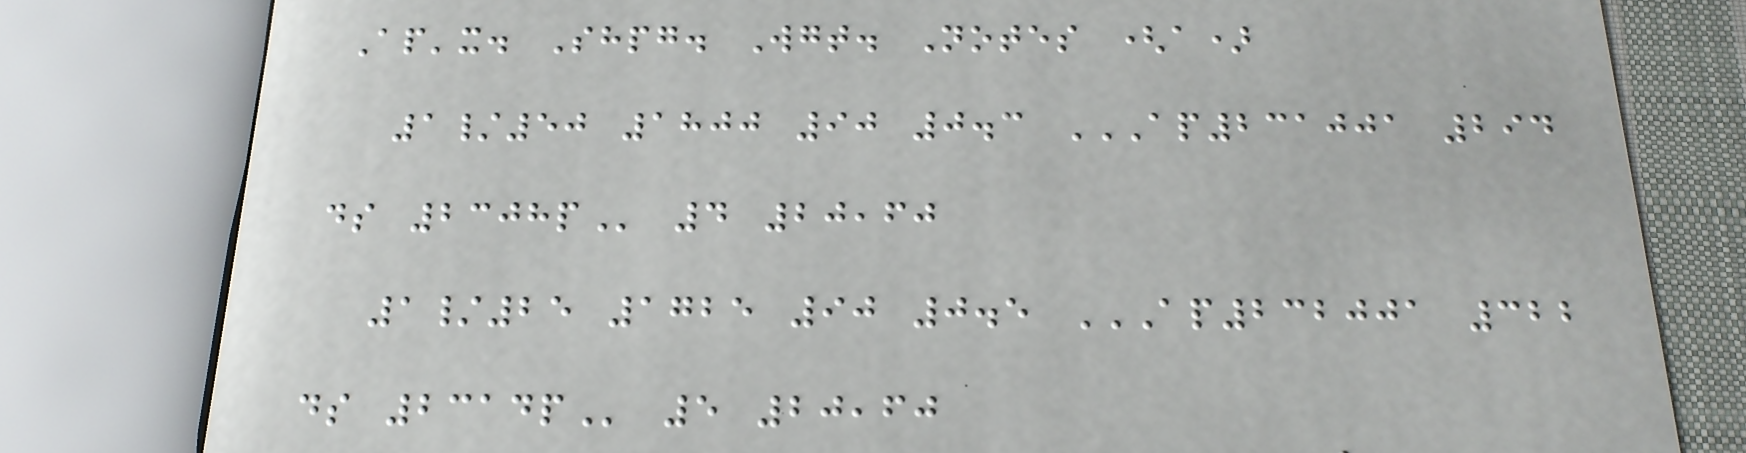Ap'x. Shpg. Wgt. Notes (a)
1/50 1800 90 0.3 AP231001 294
DS 2308P 4 20,60
1/25 1725 90 0.5 AP232001 322
DS 2314P 5 20,60
